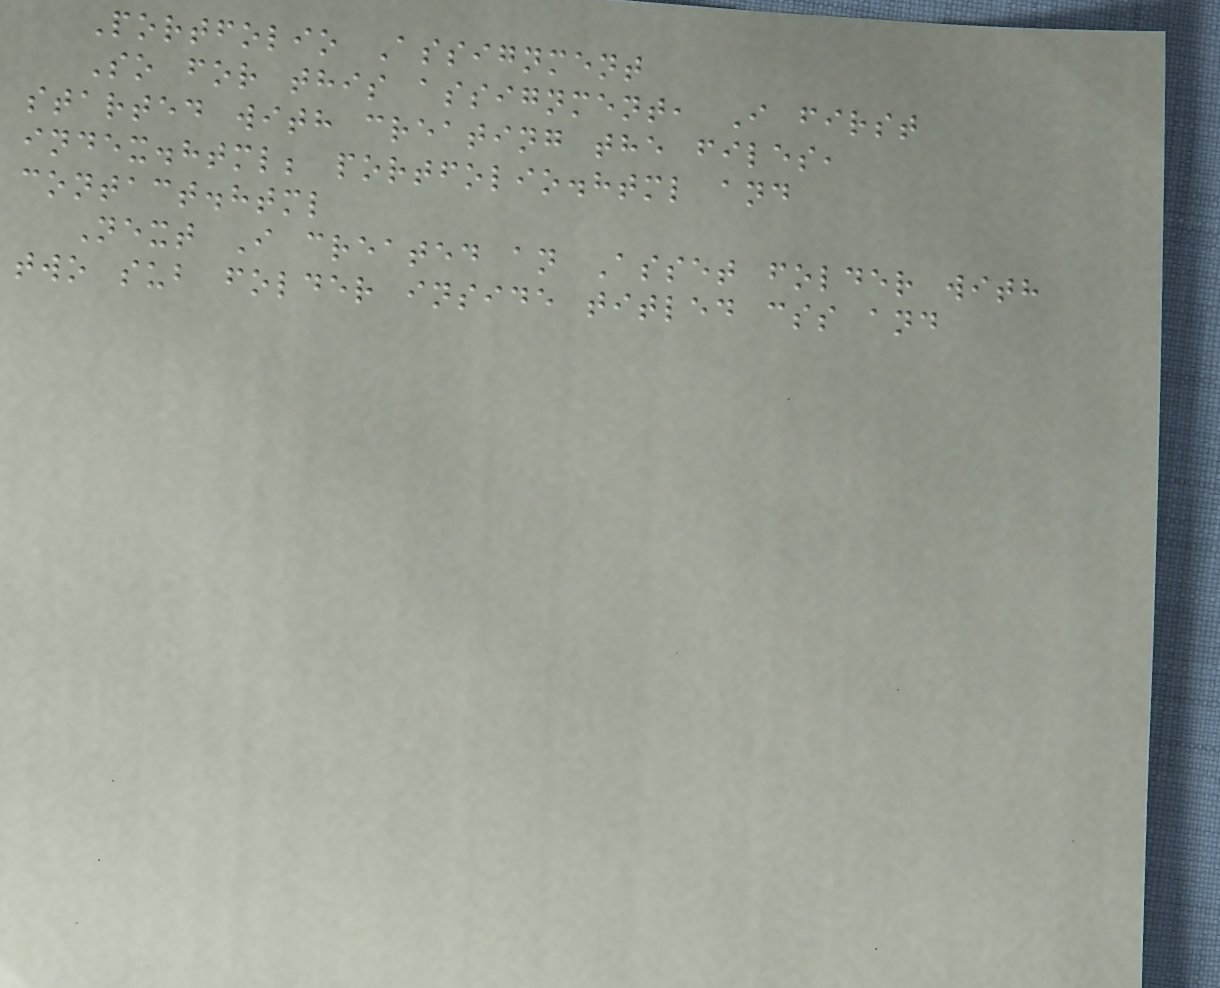Portfolio Assignment
So for this assignment, I first
started with creating the files,
index.html; portfolio.html and
contact.html
Next I created an Asset folder with
two sub folder inside titled css and
